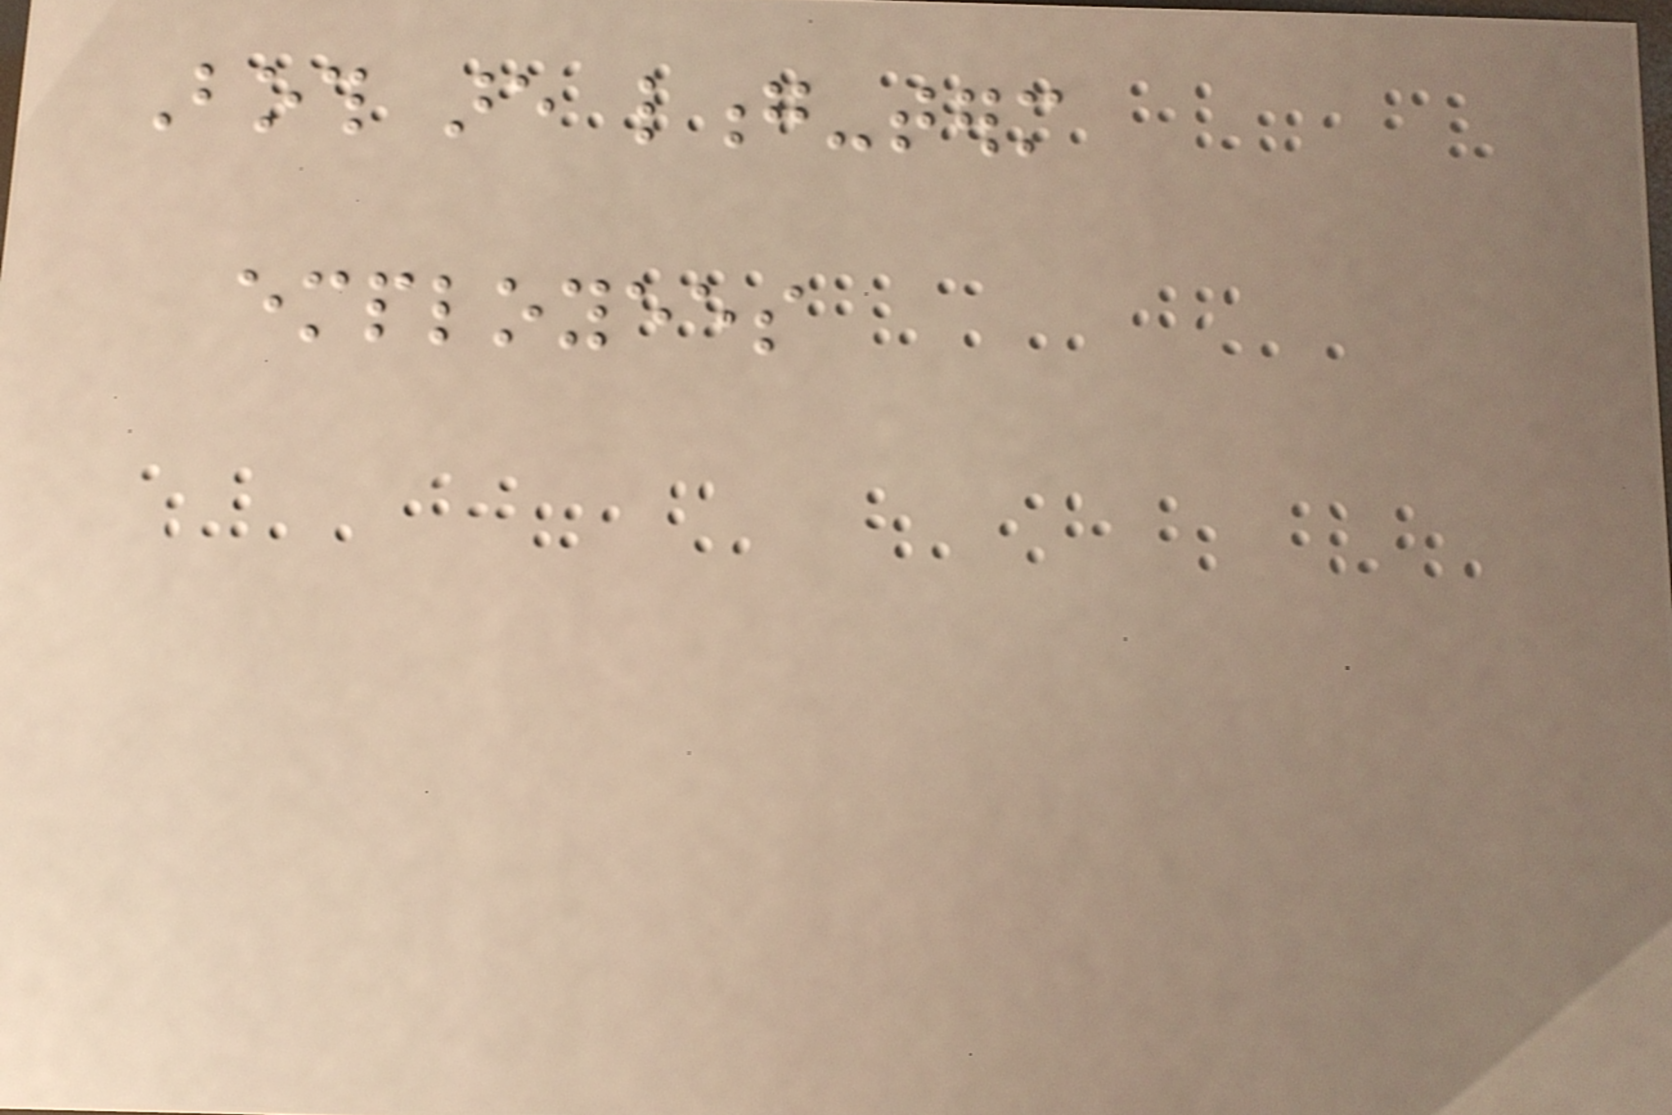Both are long-term
employees
